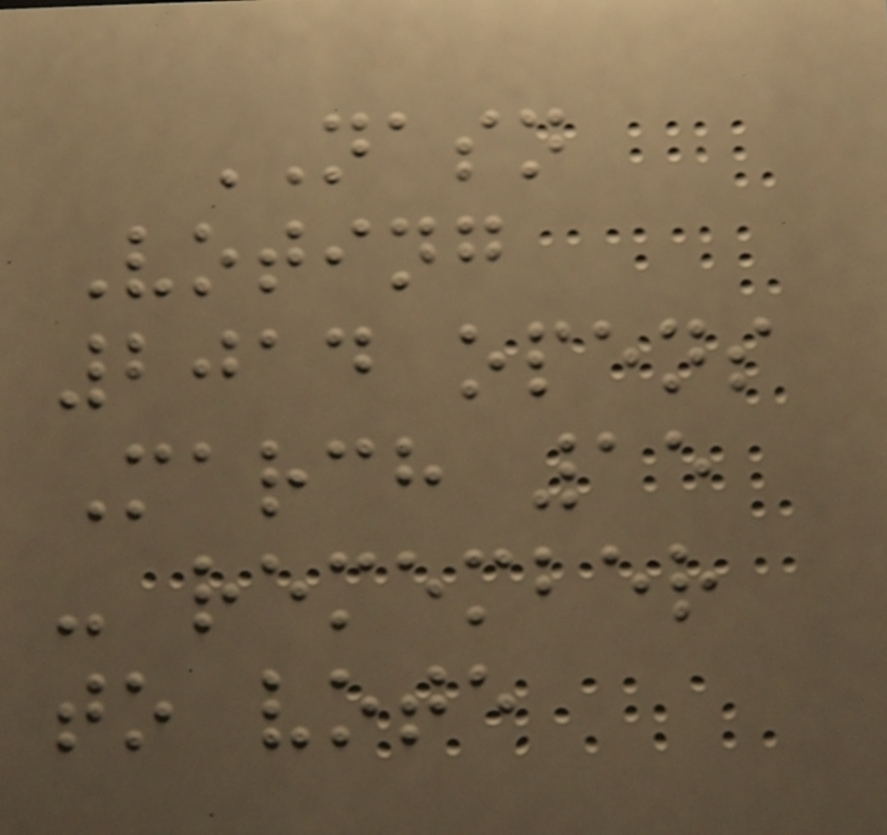NASN
Voting
2014 opens
March 15
- remember
to vote
